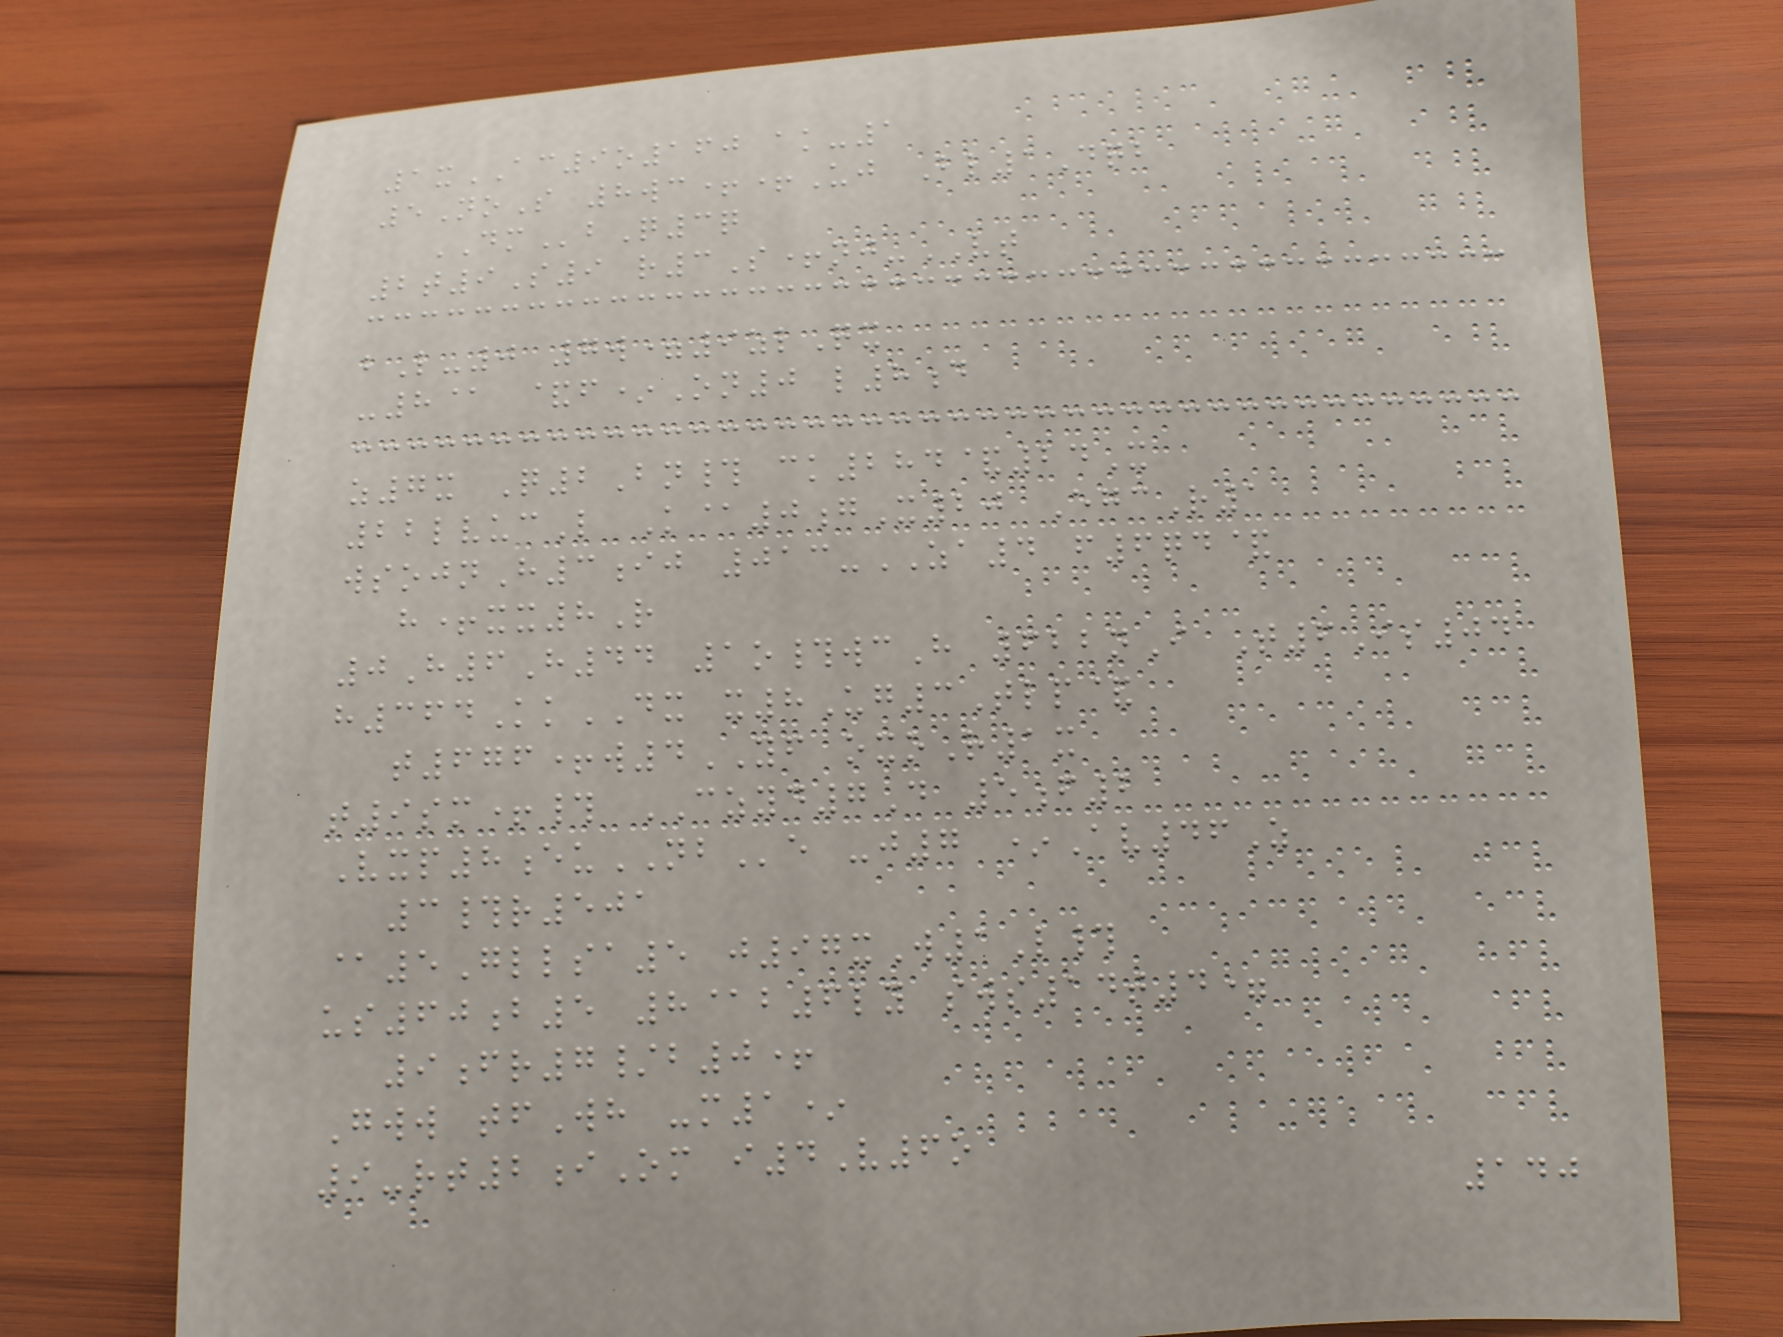1xAC9o160 ak-1
5NoS 8wc++Uj Bl1Dqb
DMbQ3q
2t9S9 r3S+nj-VT
bL-0 7w=9zlQx
-8@ &f*On0 l8d
z7x Q2Bn# ck284&24X
22lvucL K@0gX20 EgcR1
wsojnH3ij 013-ZA4 f6qd&
h+xx8R
0H6H44 1o#wcH 622nI T6Is04
h364KkDX x8Ug3Tlp&
t676+w4YF oxoR1x
t9sm+# CZYD7D 5f2
Vxp8euNBe -j7 *Av46Z
3#r501
@5Gllsa5 j97xW1L#
us60b5 8@b6ly sws14t4=
9fr7/b0+
Gww tfWh -m1*
9-rt2iOm i4V6o
140
